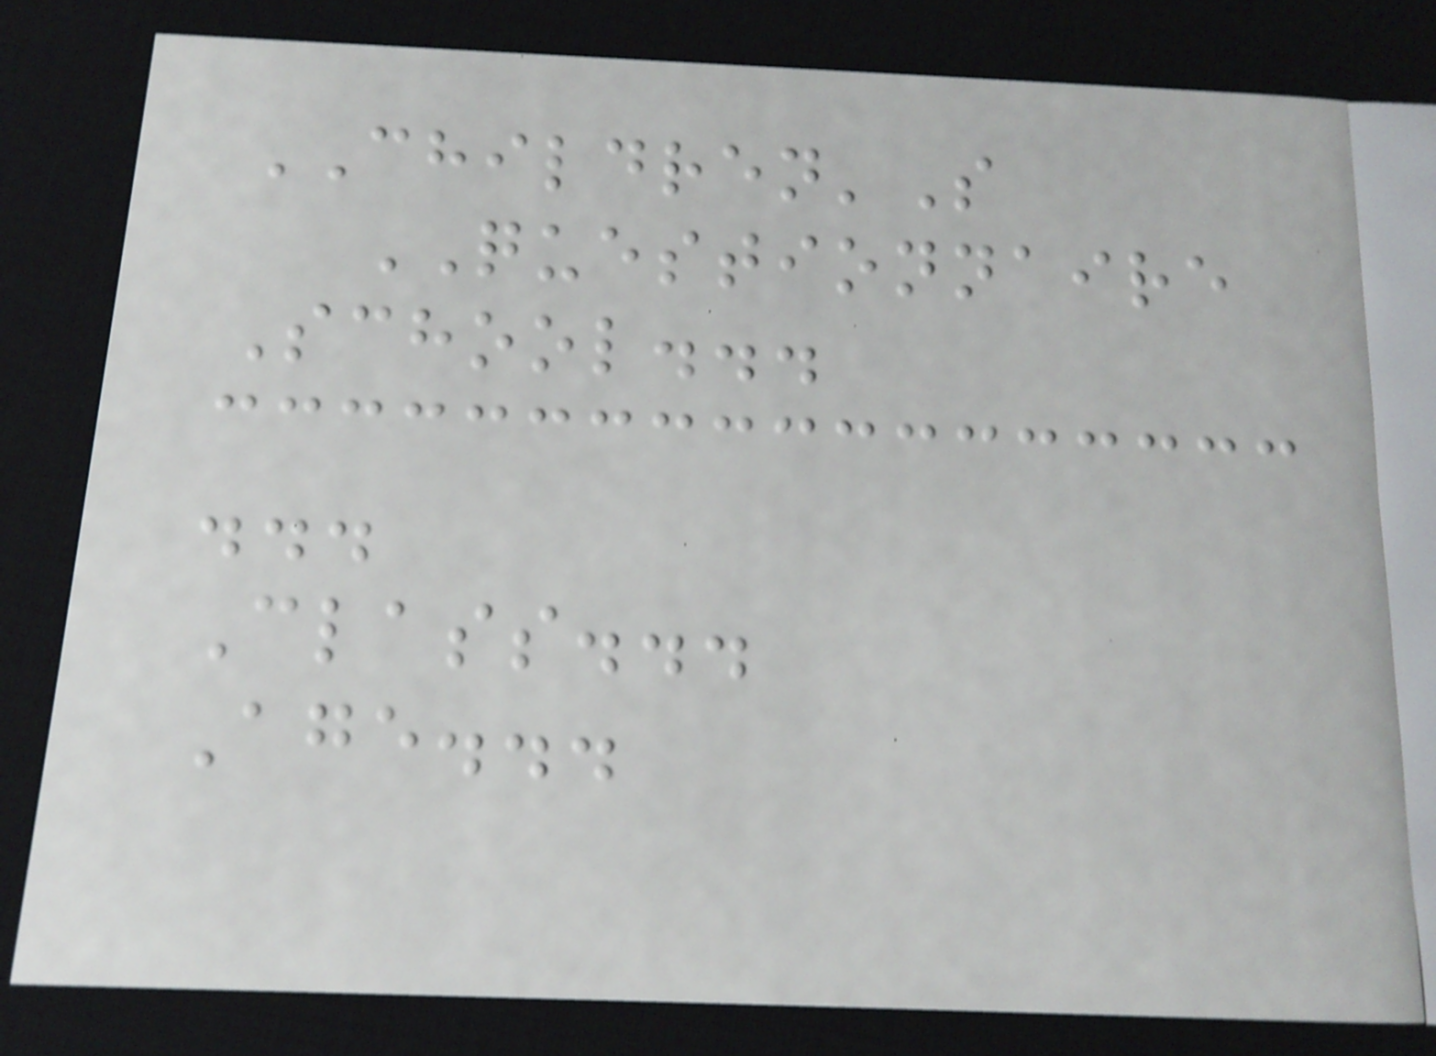CHILDREN'S
QUESTIONNAIRE
School...
...
Class...
Age...
